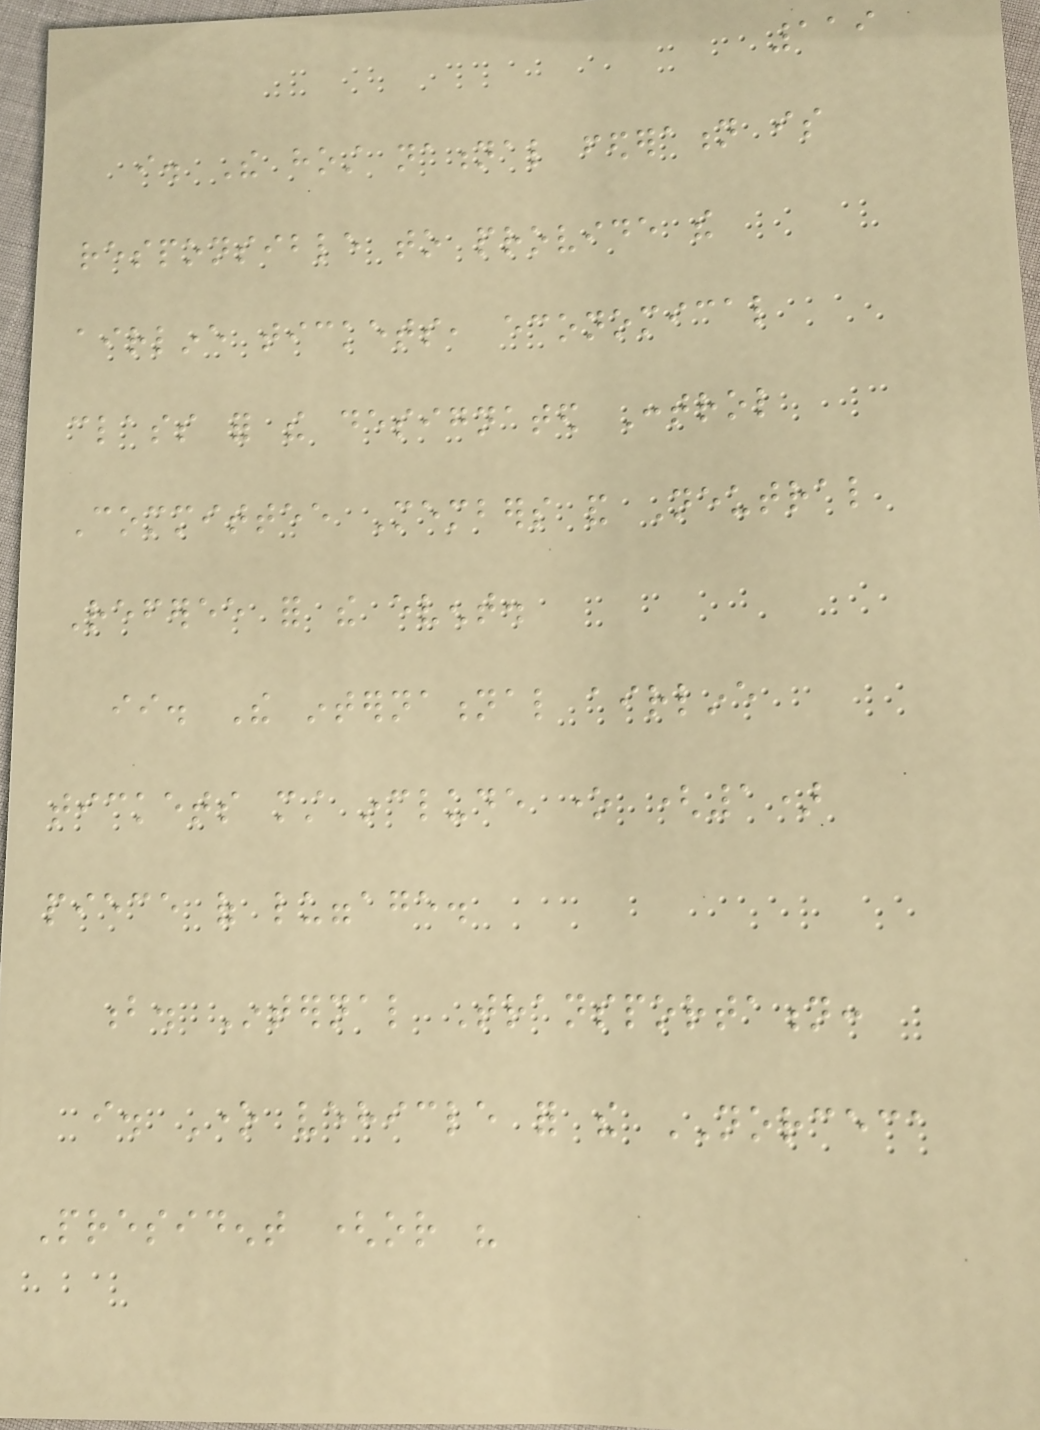119
i. The host national federation is
responsible to provide the
airline tickets, economical
class for the designated Control
Committee Members and Neutral
Referee for the event.
ii. The international airline
tickets must include one (1)
piece of luggage.
b. Internal Transportation:
i. One vehicle for the NORCECA
President (or his
